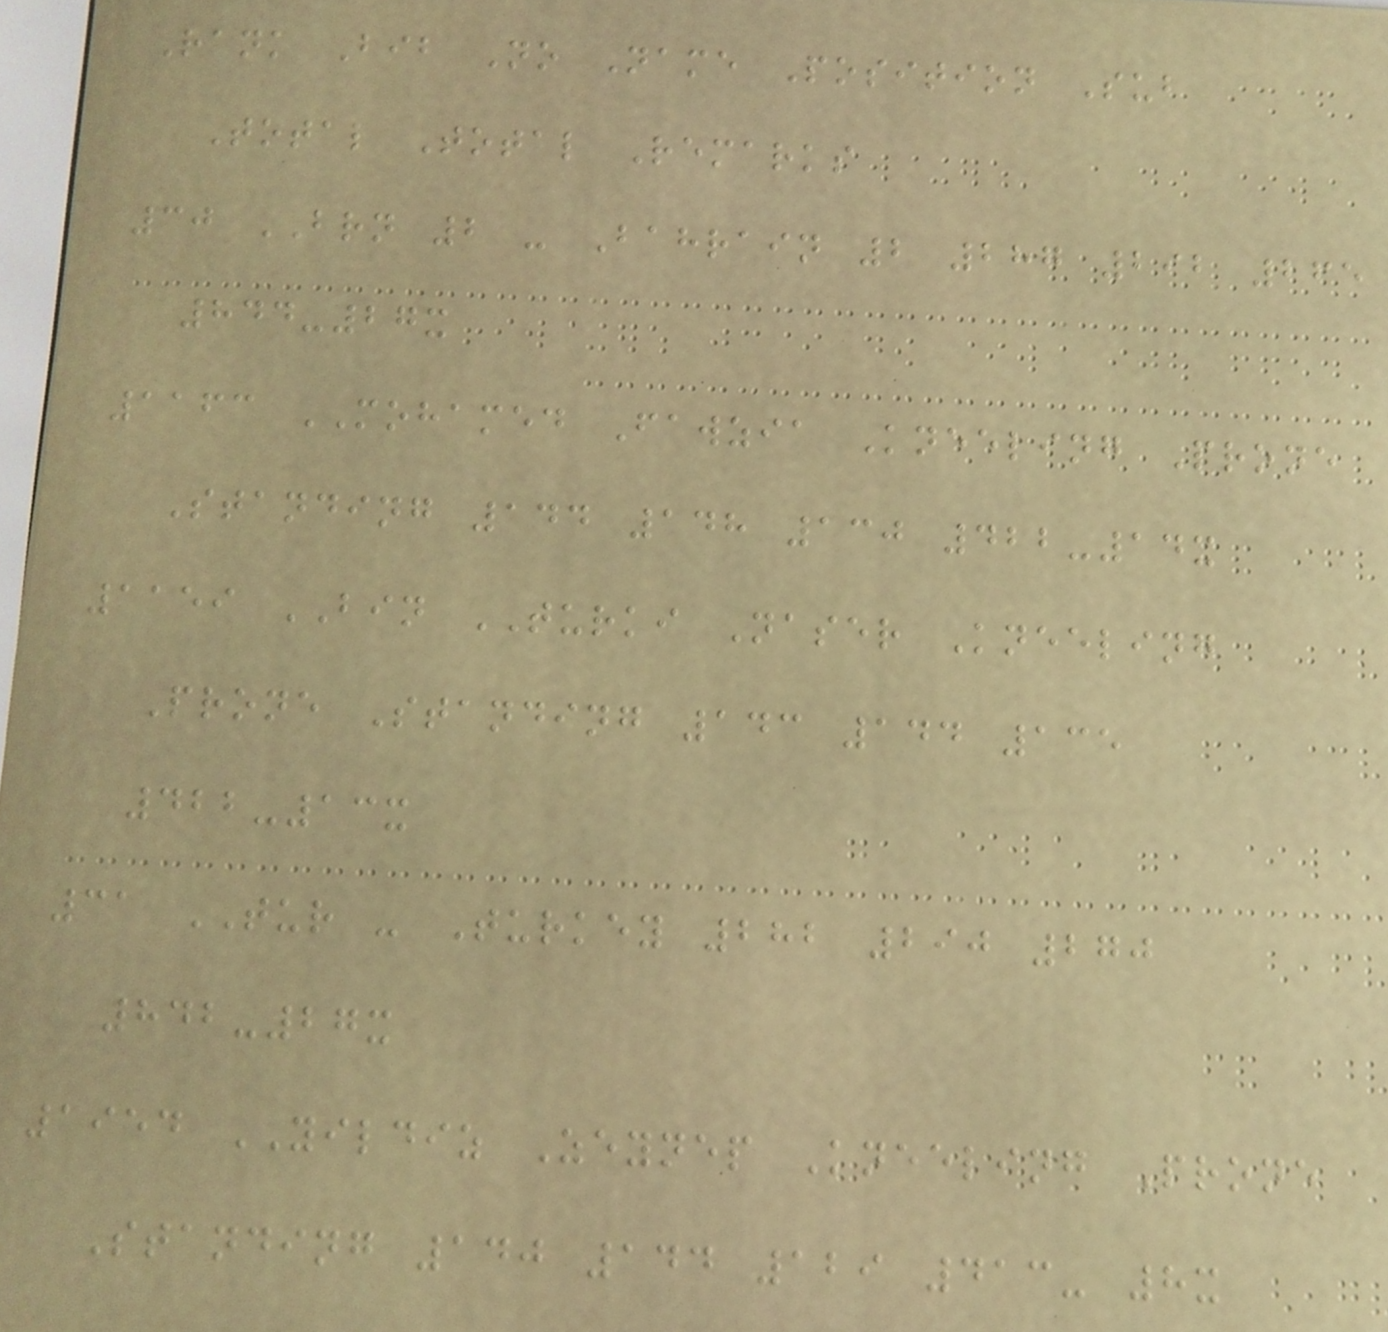Rank Bib No Name Position Sub
Total Total Remarks
30 BRN 2 - Bahrain 2 287 292 265
844-27x
1163 MOHAMED Fawzia Kneeling Prone
Standing 144 148 130 422-14x
1159 BIN TURKI Naser Kneeling
Prone Standing 143 144 135
422-13x
31 TUR - Turkey 282 290 270
842-27x
1954 YILDIZ Zeynep Kneeling Prone
Standing 140 144 129 413- 8x
